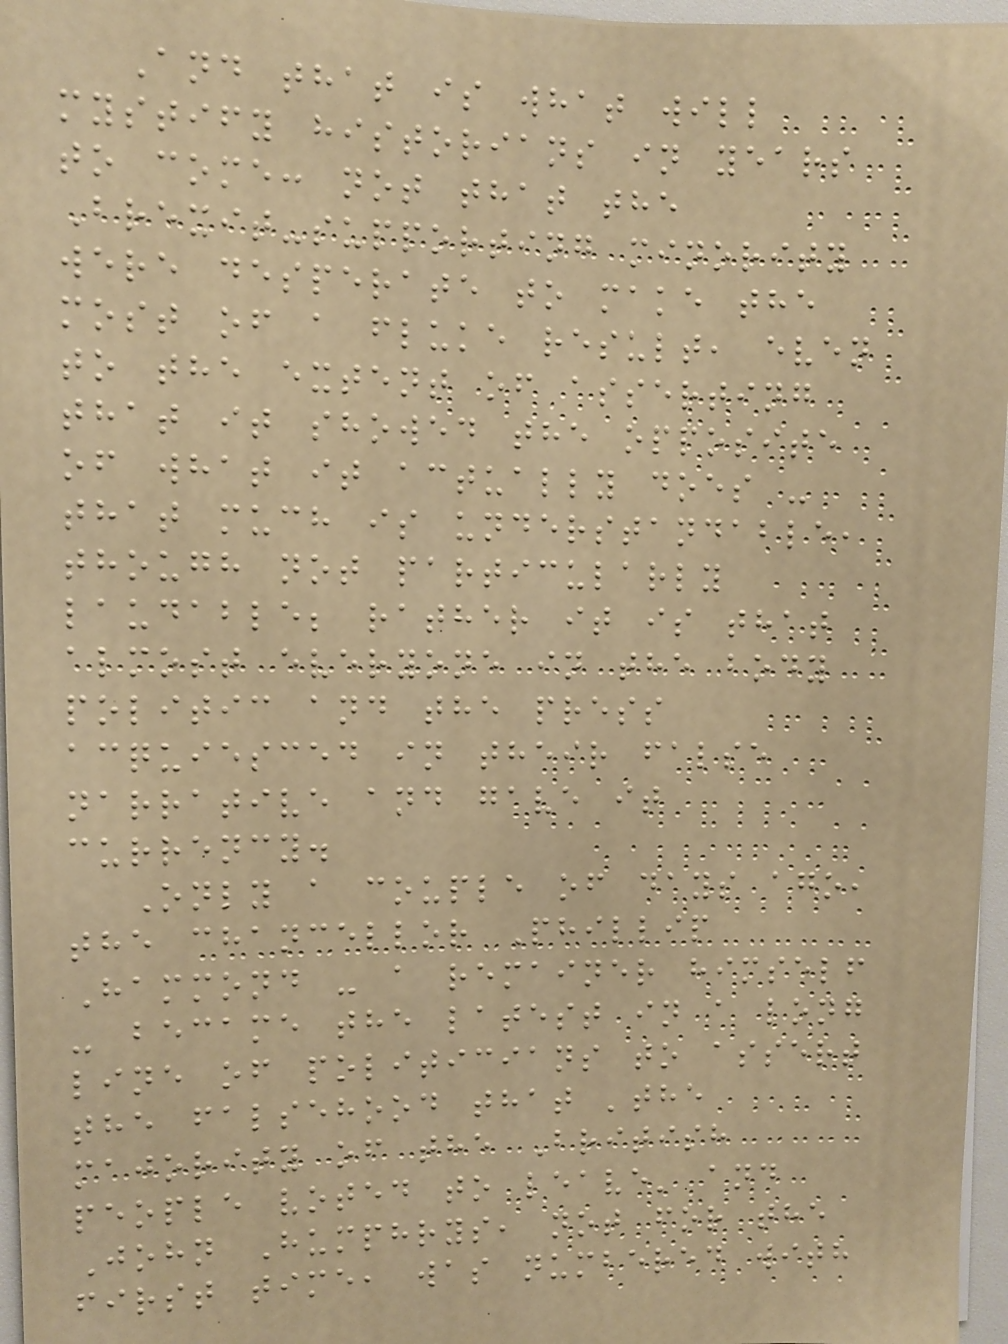And that is what will
mystify historians in years
to come: not that the
Brexit-supporting minority
were desperate to make the
most of a fluke result, even
to the extent of asserting
that it showed the opposite
of what it actually does -
that much is understandable,
though not particularly
laudable; rather it is that
almost everyone in the body
politic and the press
acquiesced in their false
narrative and gave it
currency.
Only a couple of days ago,
the chancellor Phillip
Hammond - a remainer himself
- became the latest in a long
line of politicians to assert
the falsehood that 'the
majority of the British
people voted to leave' and
John Humphrys, not for the
first time, was numbered with
